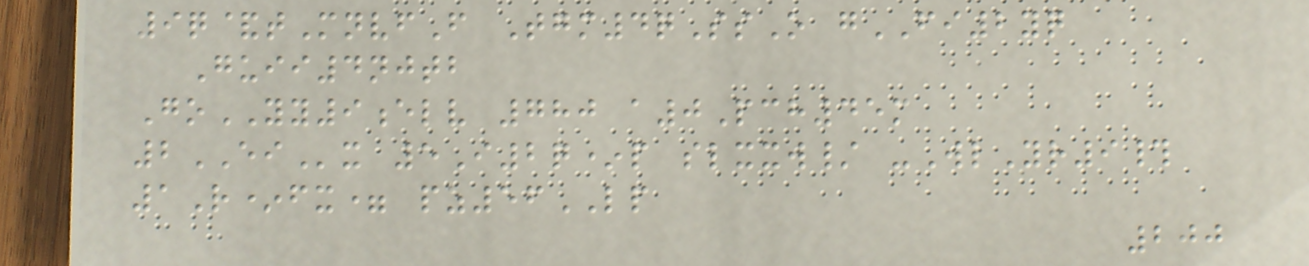9q&tMnvfF Tgm4qSsO gFI2yq
Guii4njtb
GoYY9elv 780 a0Pch45m
2EIx 5I2q*p slxxw/ -WlYr9#
1R*fx= pz56LP
200
